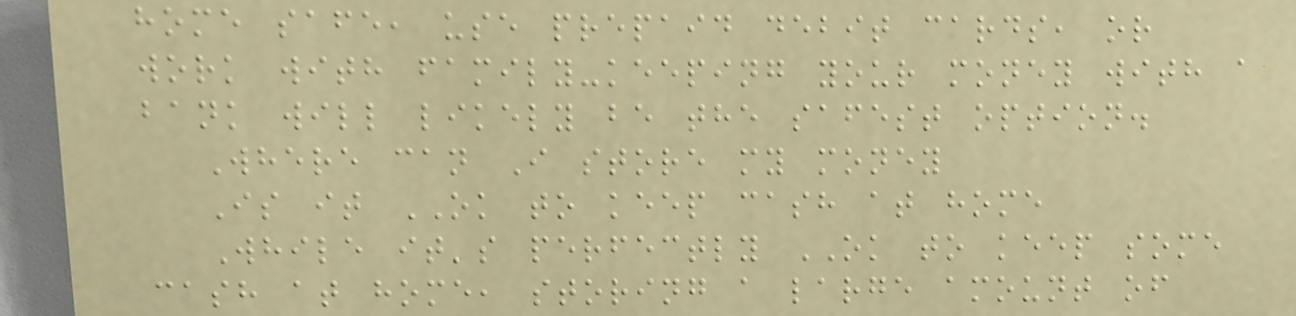home safe, use prepaid debit cards, or
work with family-keeping your money with a
bank will likely be the safest option.
Where can I store my money
Is it OK to keep cash at home
While it's perfectly OK to keep some
cash at home, storing a large amount of
